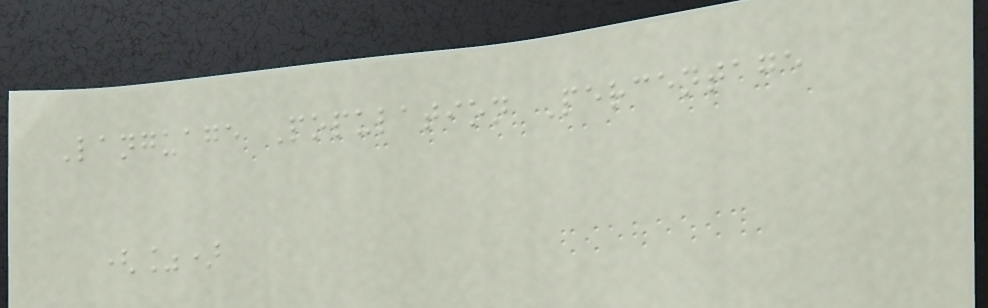Language Population Percentage
(%)
